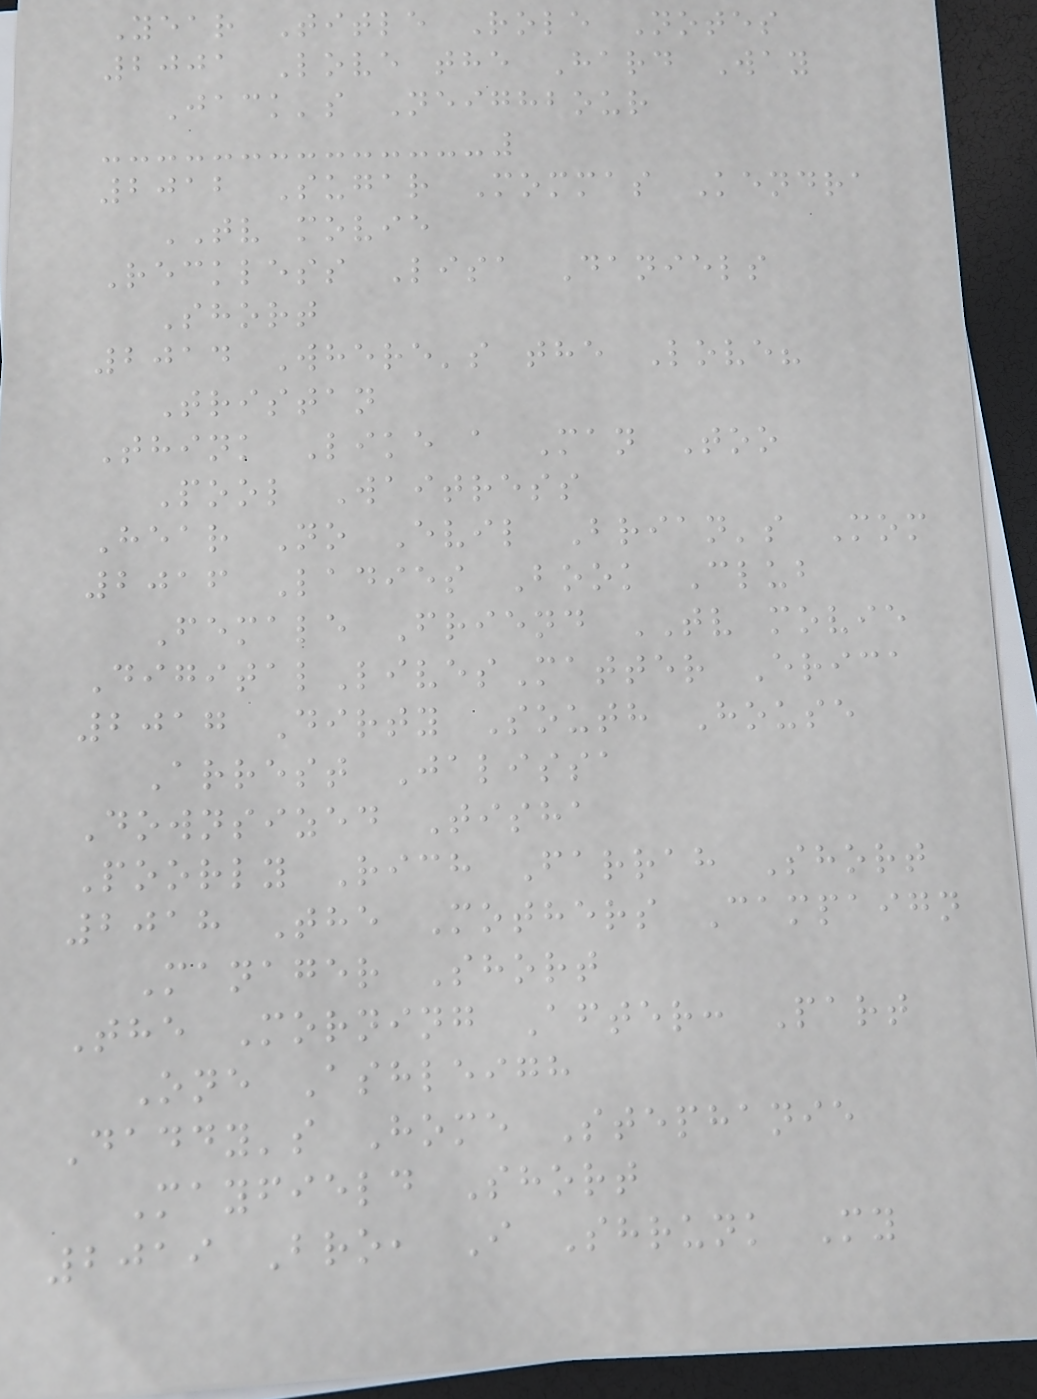Year Title Role Notes
2001 Love the Hard Way
Jack's Neighbour
2012 Sugar Mommas Kendra
TV movie
Reckless Lisa Daniels
Short
2014 Where's the Love?
Tristan
Think Like a Man Too
Pool Waitress
Hear No Evil Brian's Mom
2016 Ladies Book Club
Female Friend TV movie
DigitalLivesMatter Erica
2017 Dirty South House
Arrest Jalissa
Downsized Tisha
Poorly Rich Farrah Short
2018 The Mothers Campaign
Manager Short
The Morning After: Part
One Ashleigh
Daddy's Home Stephanie
Mayfield Short
2019 Bro, I Shrunk My
